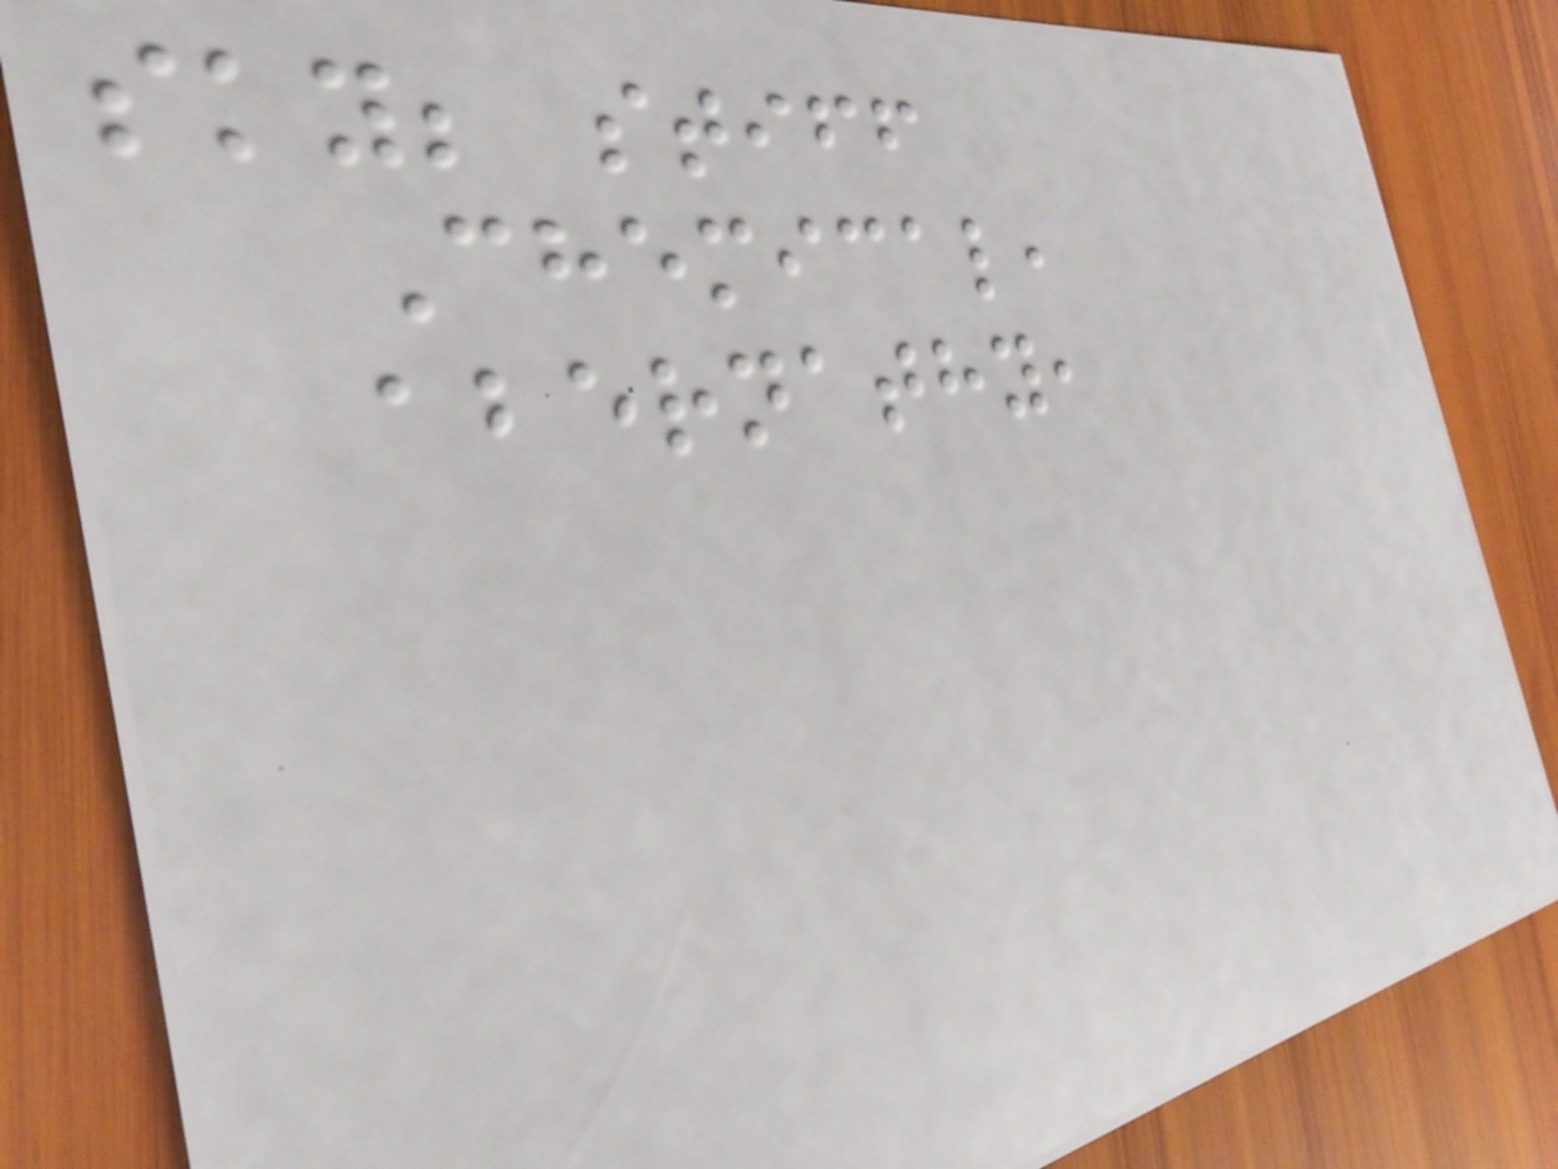sky; stiff
Chemical,
abernathy,
